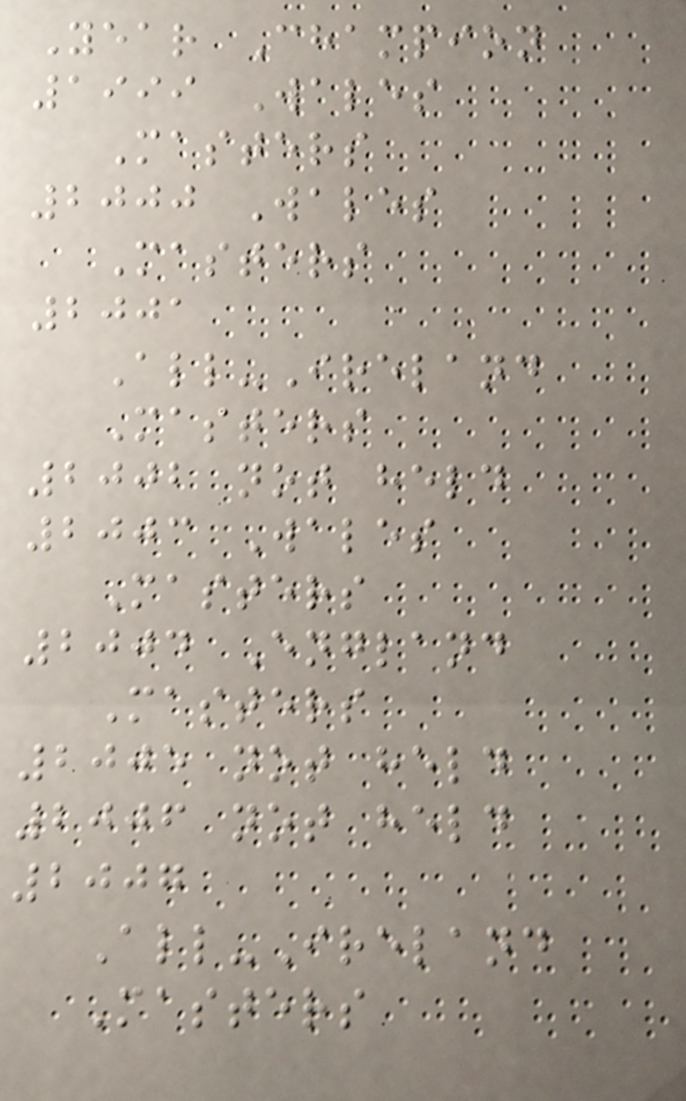Year Champion
1999 Wales
Masters
2000 Wales
Masters
2001
All-Ireland
Masters
2002 not held
2003 Wales
Masters
2004 England
Masters
2005 not held
2006 not held
2007
All-Ireland
Masters
